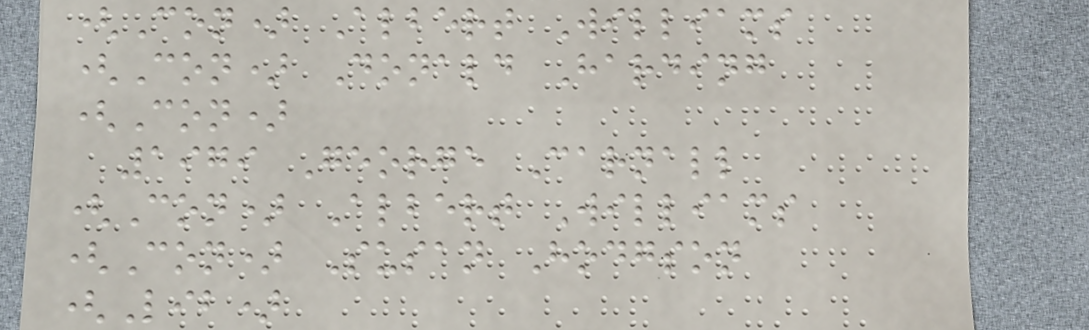(Con) Albert Williams
(Con) Donald Harding
(Con)
1979 George Carnall
(Con) Albert Williams
(Con) Susan Hodgson
(Lib)
